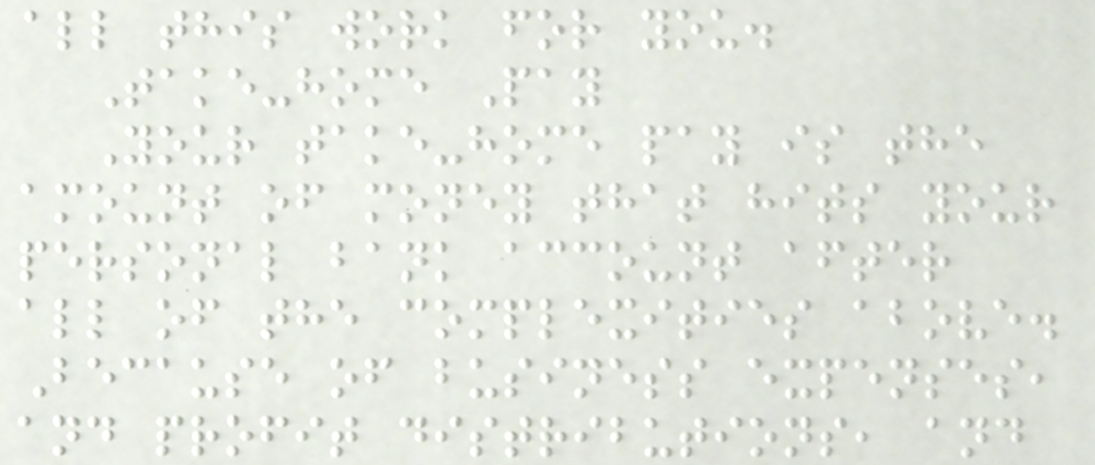all this work for you.
Take-home Pay
Your take-home pay is the
amount of money that hits your
personal bank account after
all of the complexities above.
Because of business expenses,
and profit distributions, and
